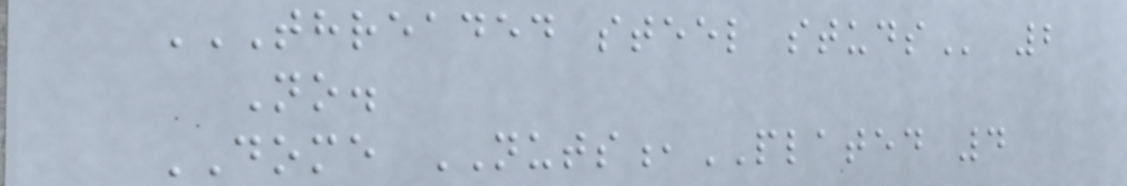THREADED STEEL STUDS 2
No.
DOME NUTS,PLATED 4
